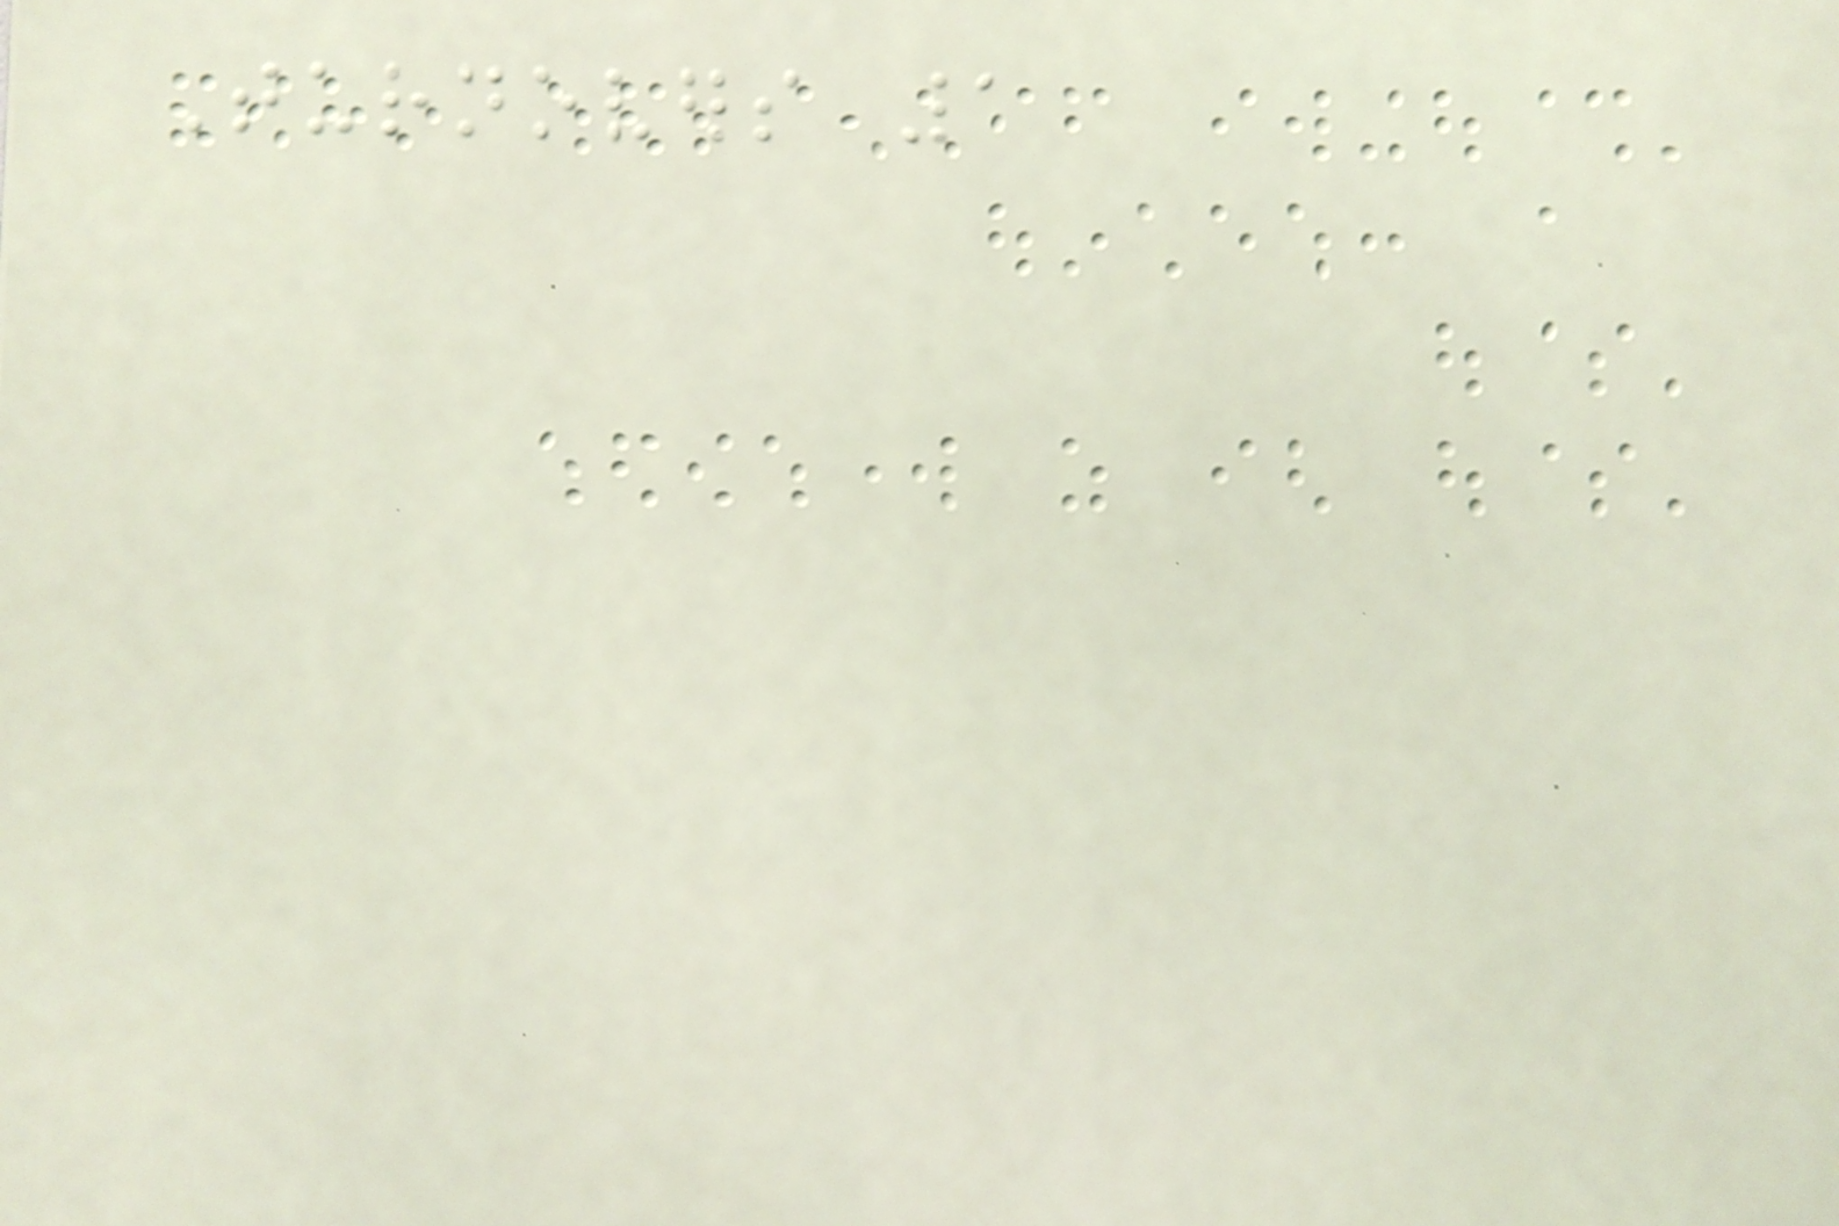Turnovers 1
